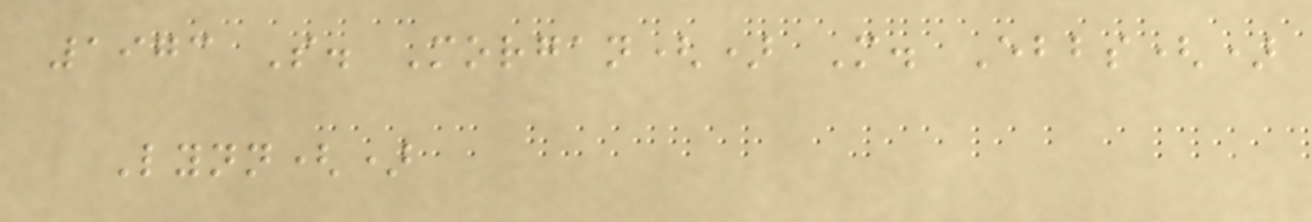1973 S. Morgan() M. Ebbs()
Lynn()
